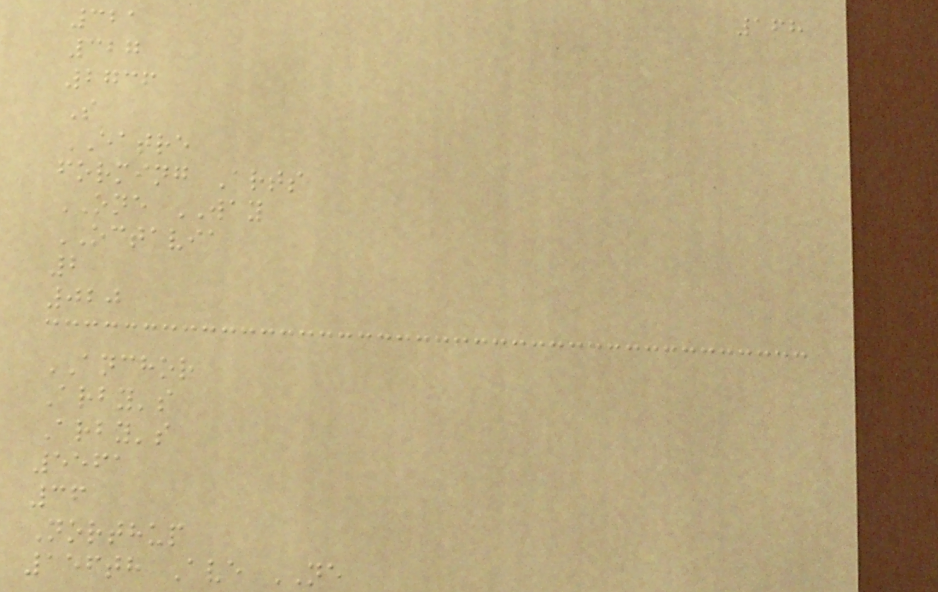168
321
327
2736
S
EATRE
forming Arts
ONE WAY
OCTAVIA
2
020
ANCHOR
Arby's
Arby's
5561
36
Northup
156th Ave NE
